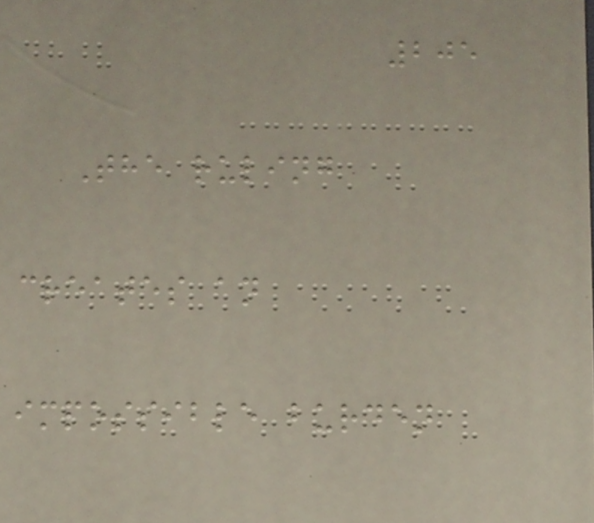205
The ruling
creates an
impossible burden
